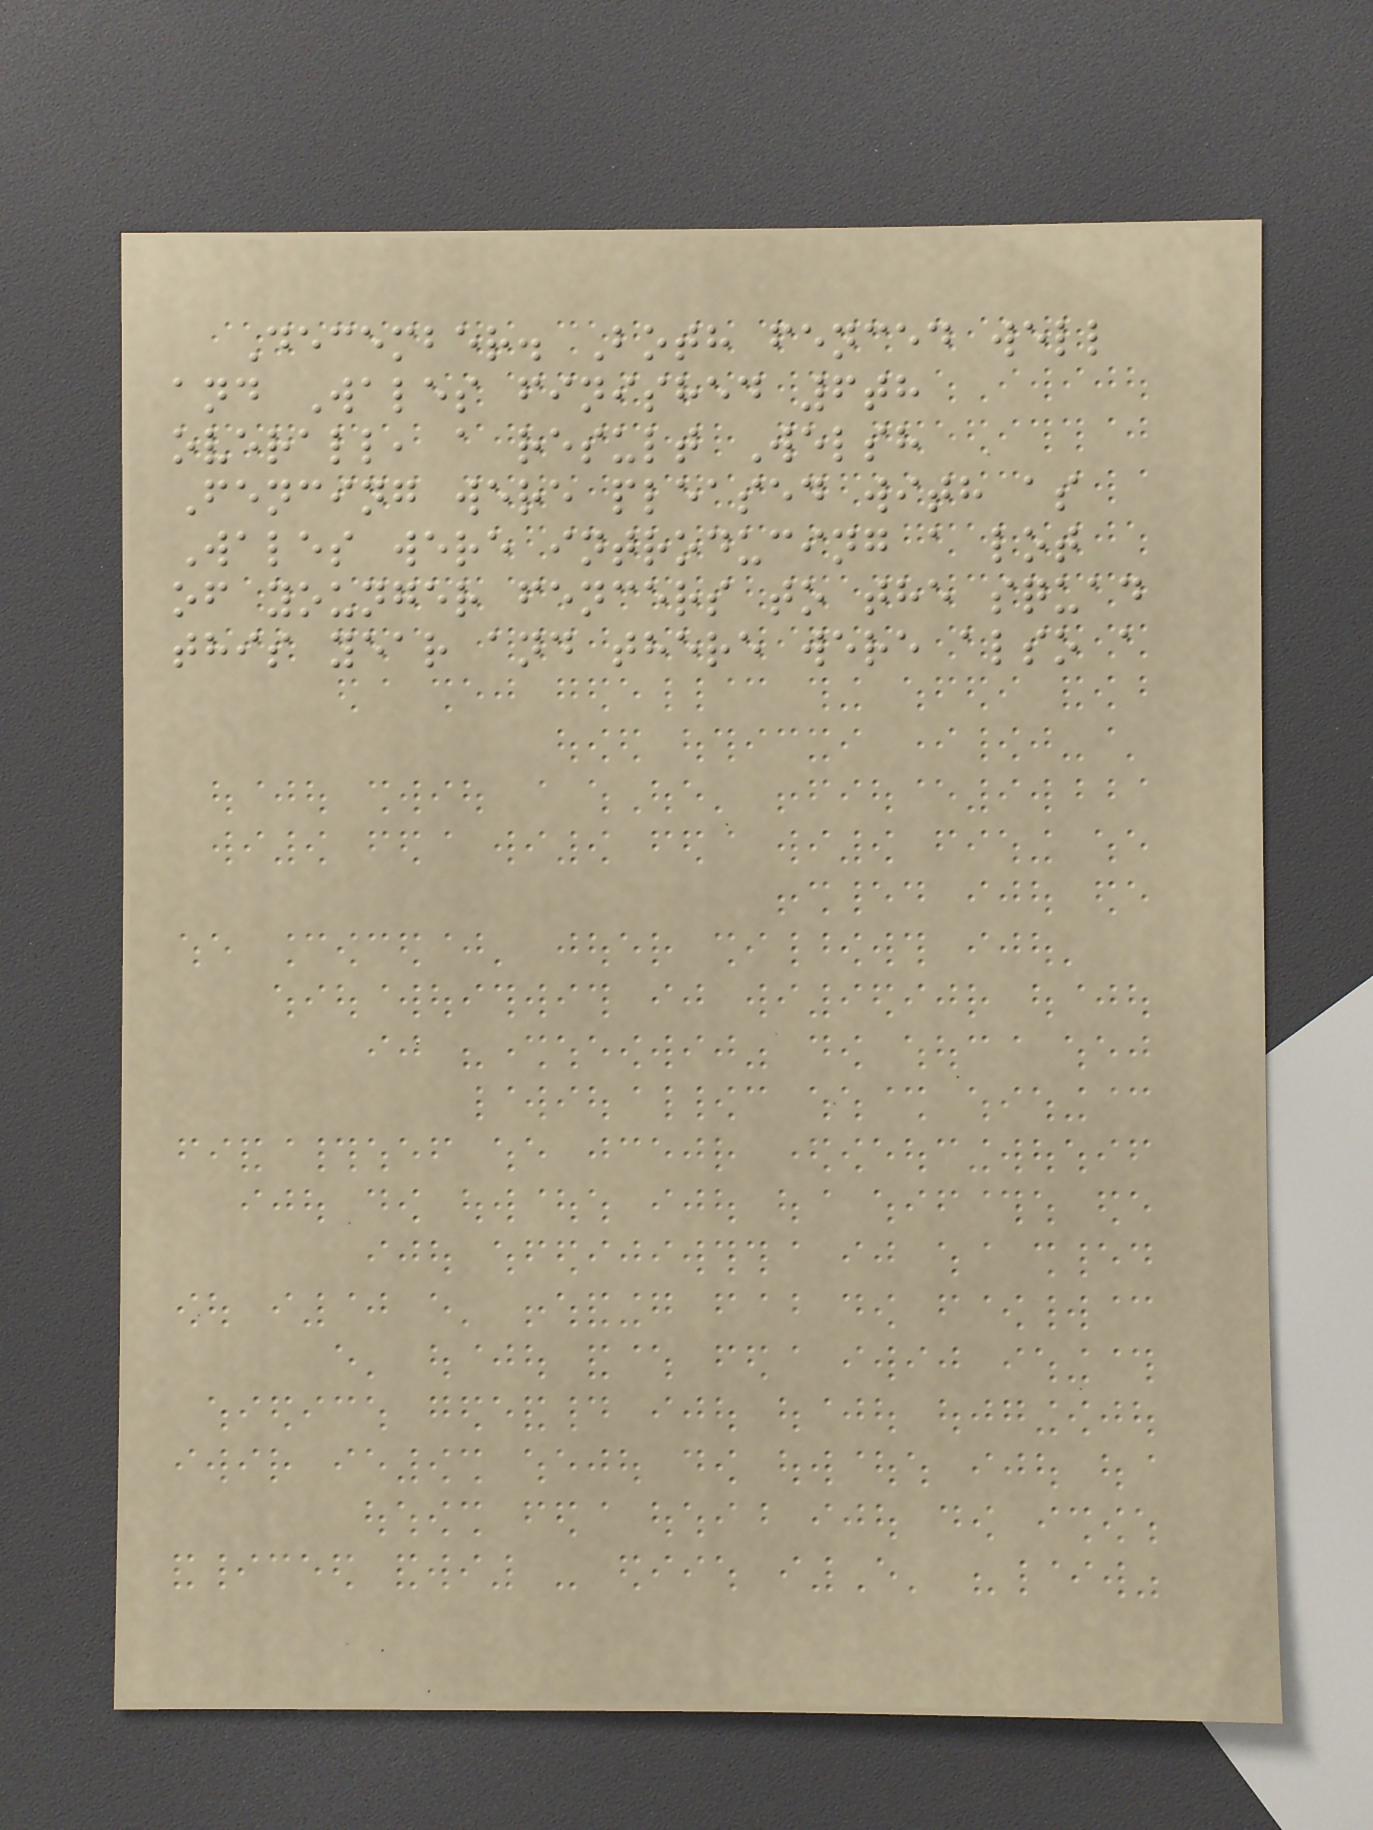December. Both fenced well
and Wales finished 6th
overall, a result Welsh
Fencing were pleased with as
Wales were introducing a lot
of younger fencers to the squad
this year and there were also a
